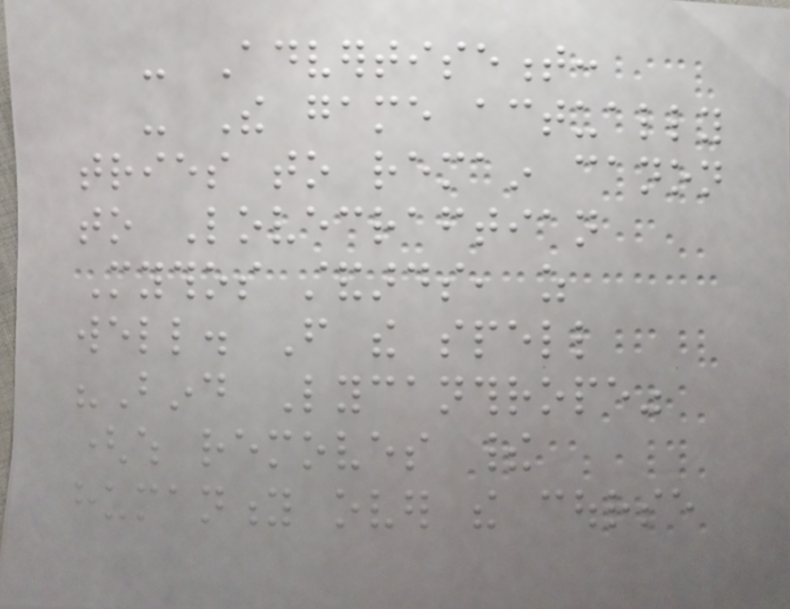- Advertisement:
- The game actually
tries to remain canon
to Lovecraftian
Mythos standards, as
well. From the spell
"Bind Lycanthrope"
(which removes their
humanity over the course
